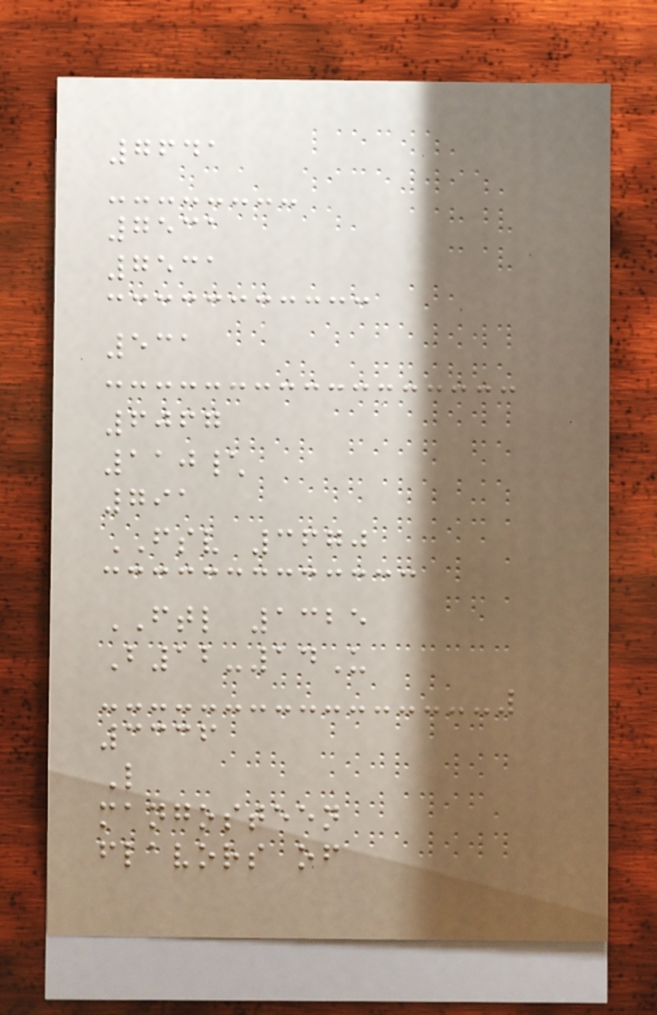7641
7531
7531
531
6067
110\
791
FSV 3670
FTL 1325
B12-14U
3336
L
mangosteen
flavors of
